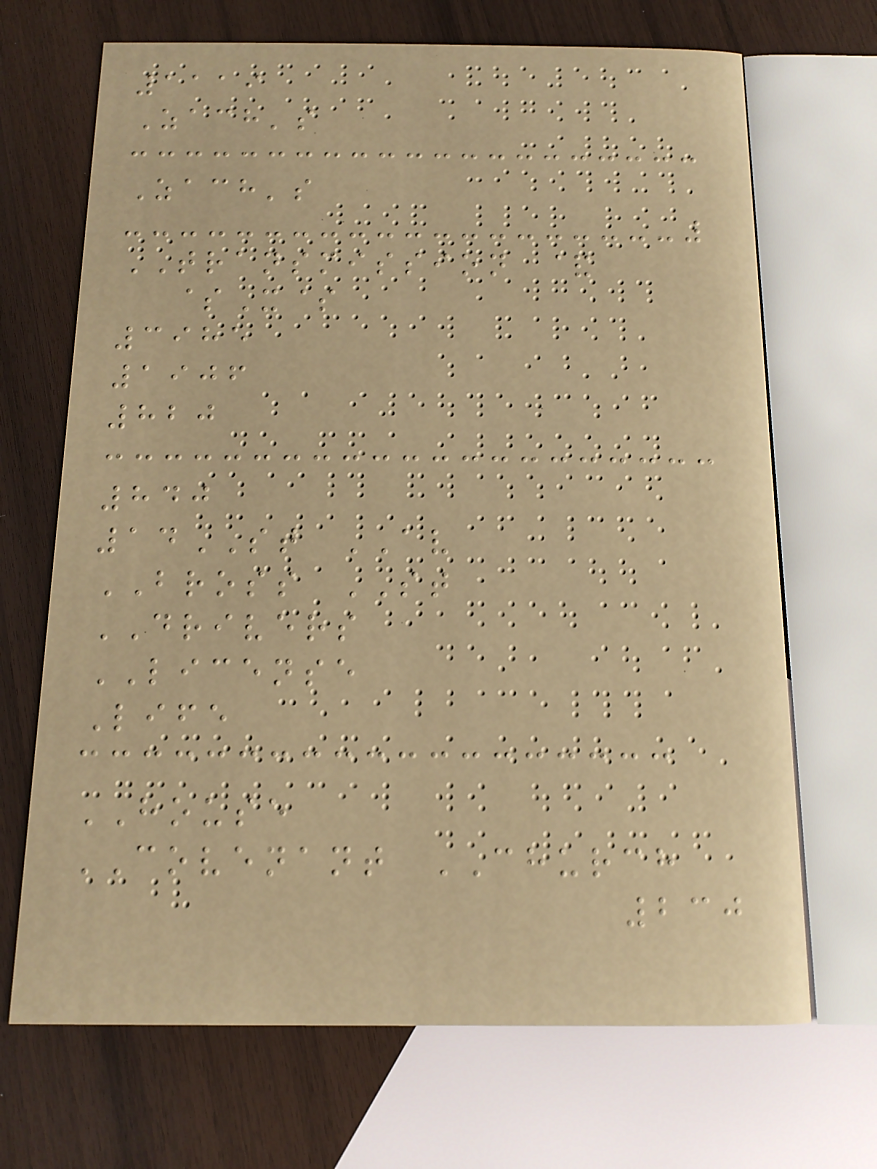1119
Zach's
Zach's
TRANSMISSION &
$X$
3985
1906
820
840
14ST AV
BROSS ST
DRIVERS
LICENSE
Life
HOUSE
COVENANT CHURCH
230
